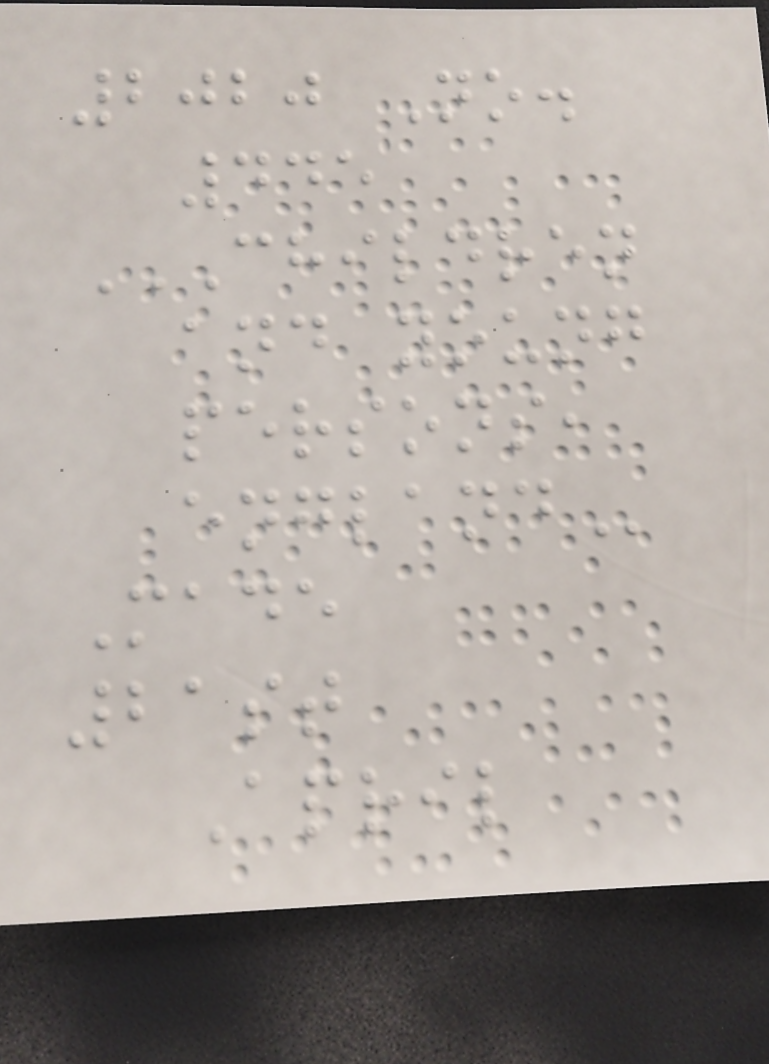2020 No.
445
CHILDREN
AND YOUNG
PERSONS,
ENGLAND
Made
21st
April
